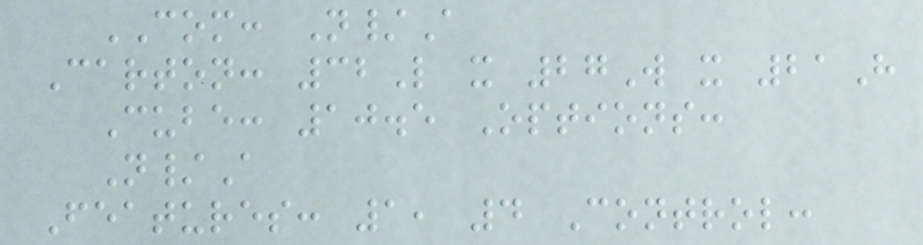COM: N/A
Carton: 32L x 27W x 21H
Cube: 10.5 Options:
N/A
Features: 1, 4 Control:
